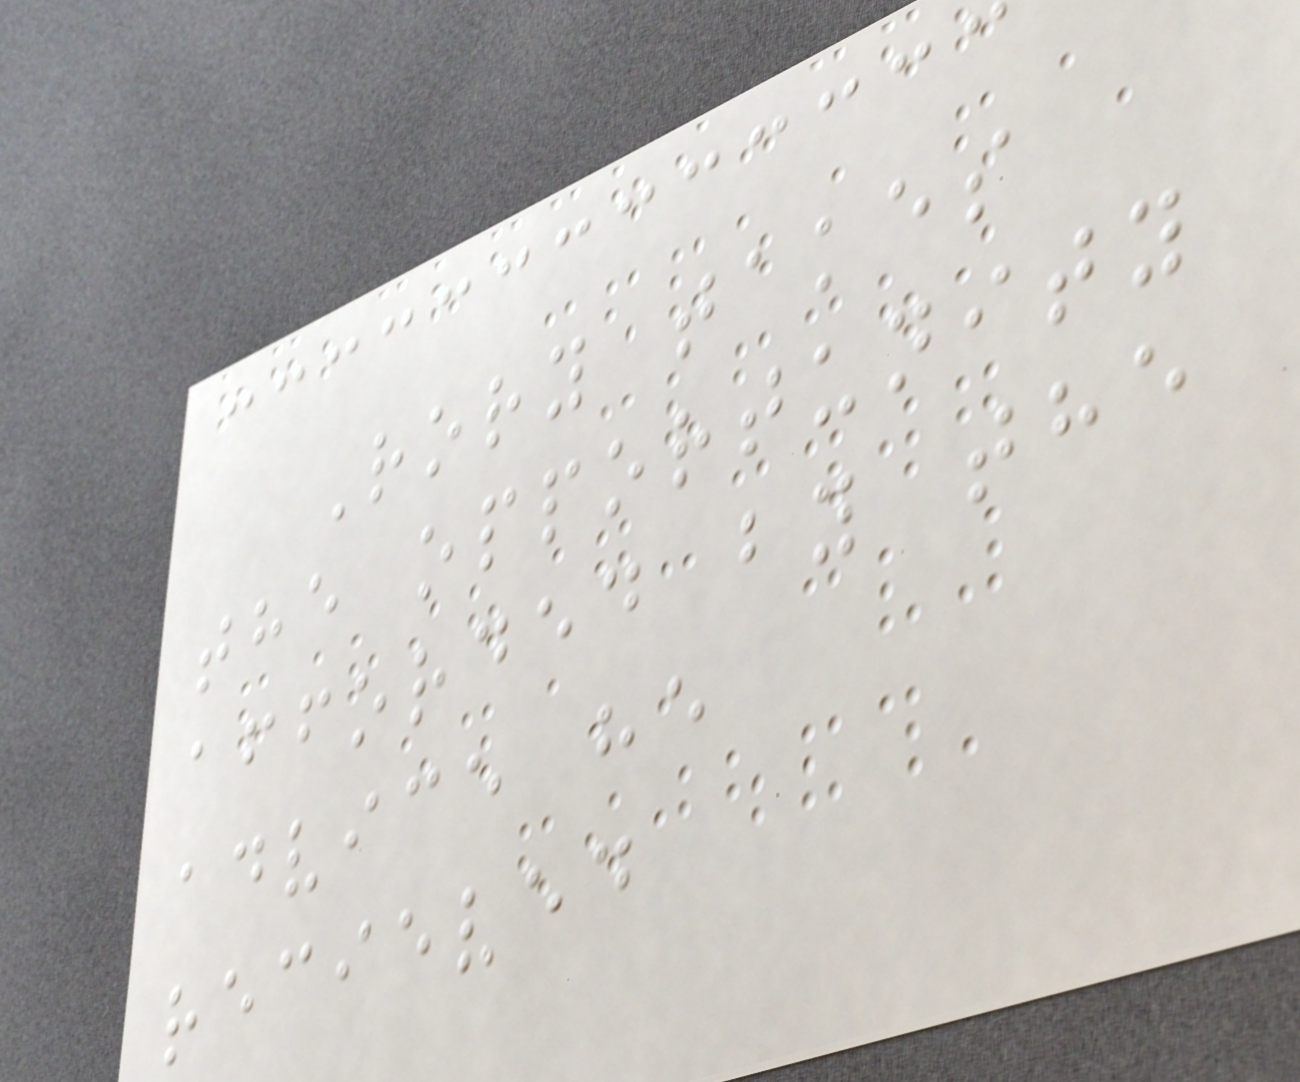Rory takes
the opportunity
afforded by the
advice he
recieved
